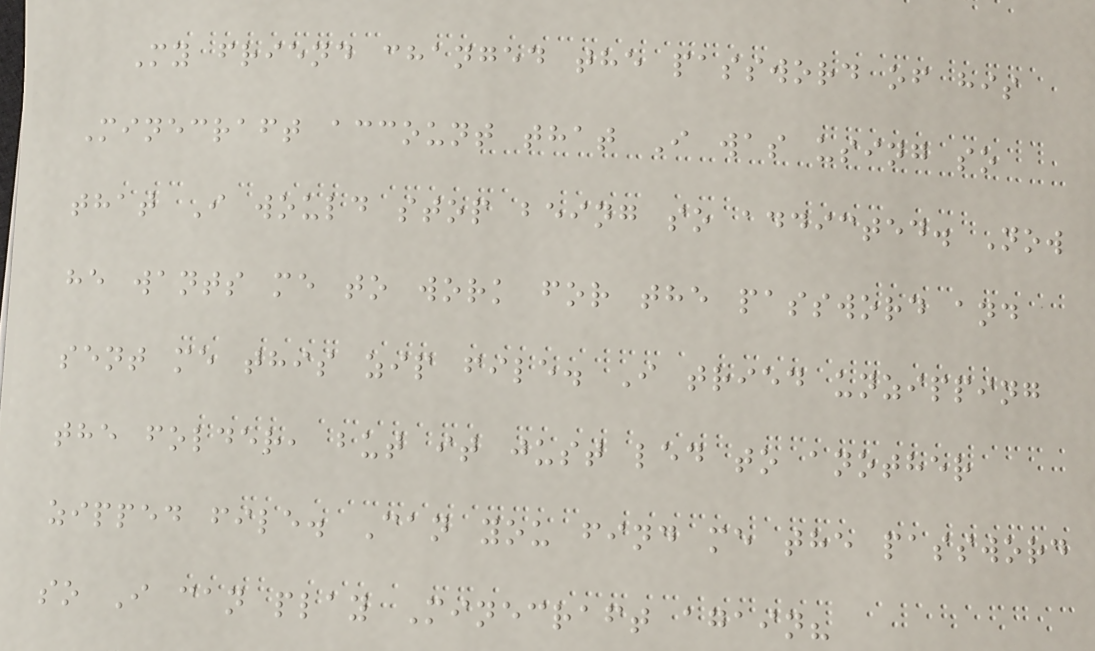My friend changed the password of his
Minecraft account that I was using so
that I would stop being so addicted. Now
he wants me to work for the password and
sent me this zip file. I tried unzipping
the folder, but it just led to another
zipped file. Can you find me the password
so I can play Minecraft again?
